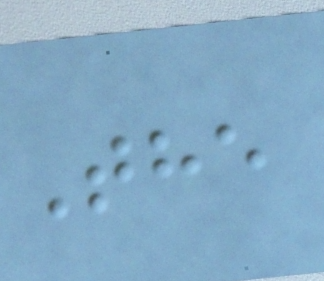The
